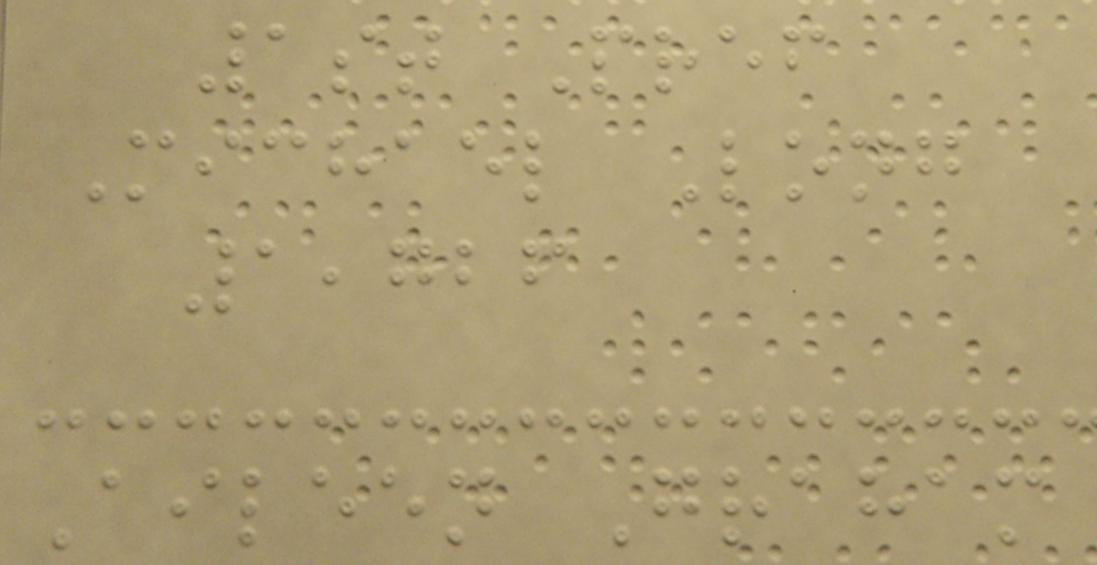1st Pref
Michael Long
1,726
Aileen Graham
